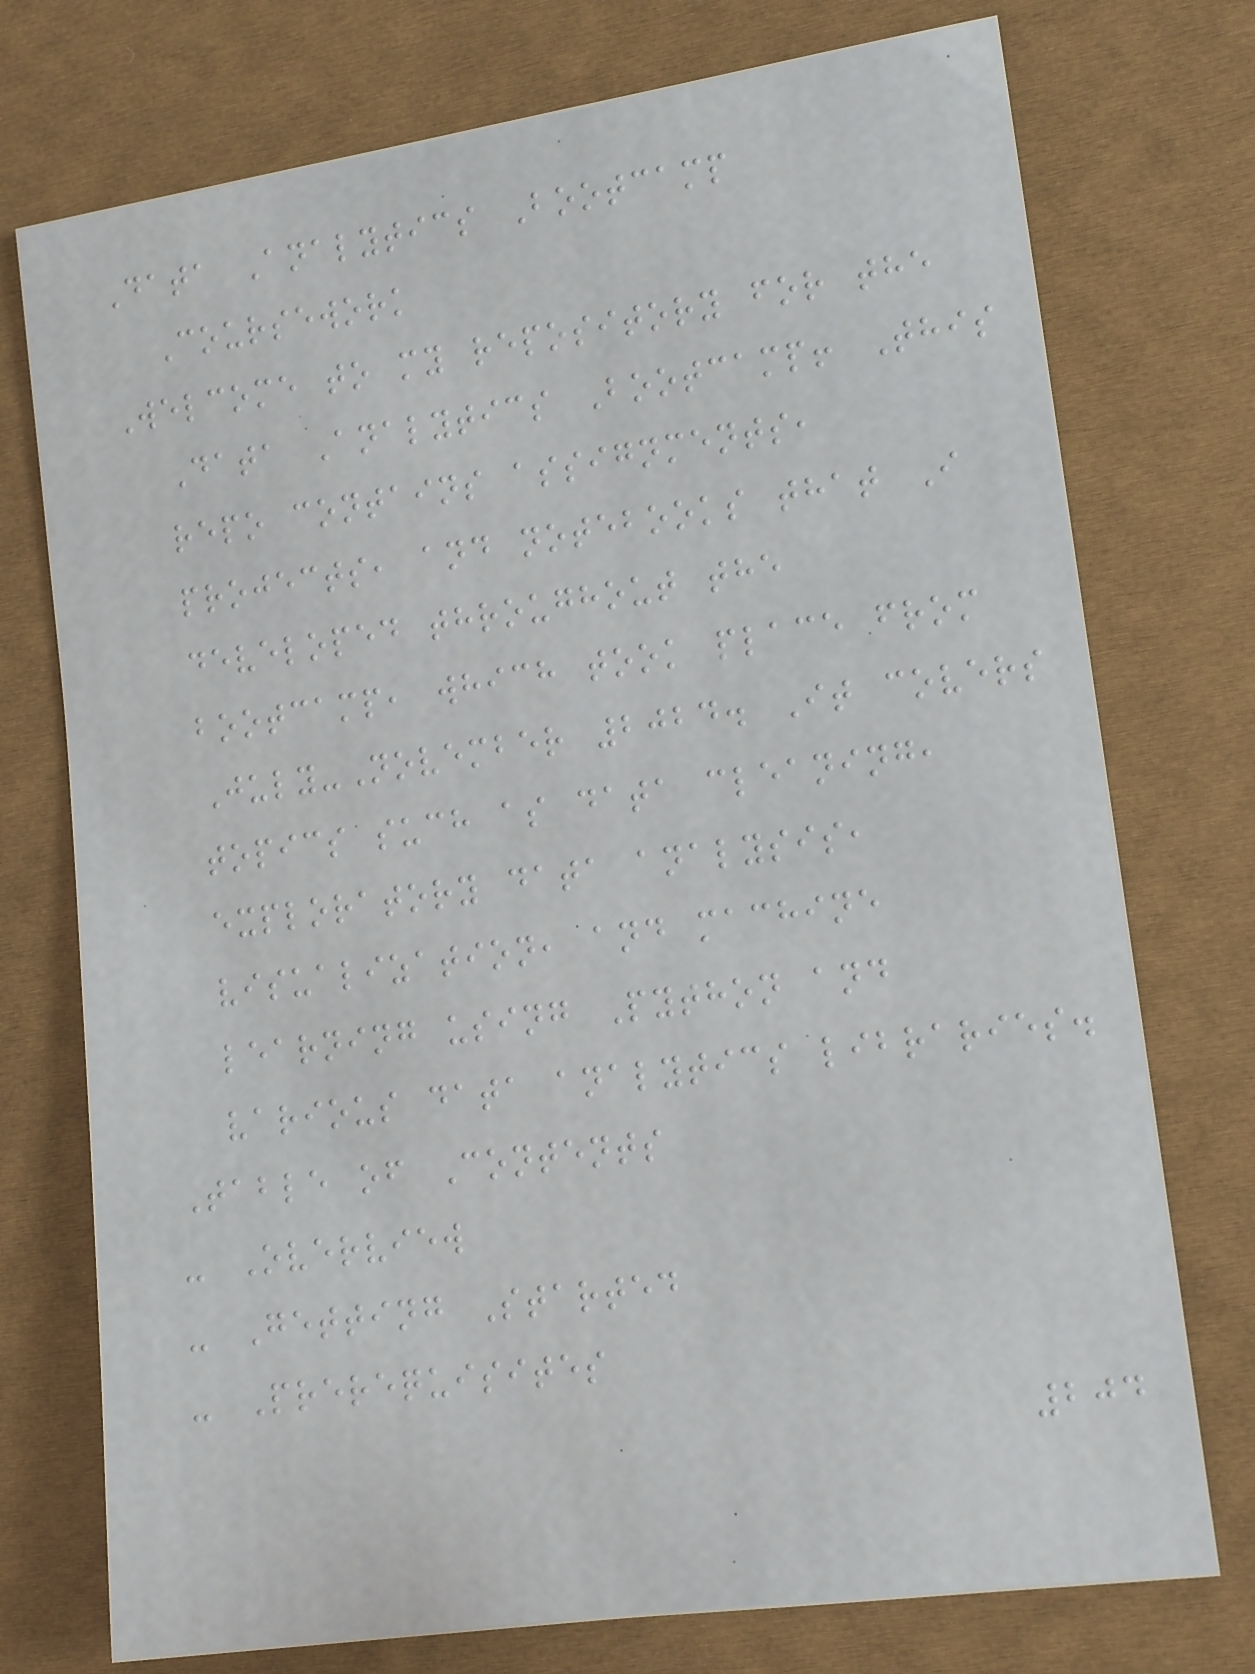Data Analytics Bootcamp
Coursework
Welcome to my repository for the
Data Analytics Bootcamp! This
repo contains assignments,
projects, and notebooks that I
developed throughout the
bootcamp, which took place from
July-November 2024. It covers
topics such as data cleaning,
exploratory data analysis,
visualization, and machine
learning using Python and
various data analytics libraries.
Table of Contents
- Overview
- Getting Started
- Prerequisites
204
